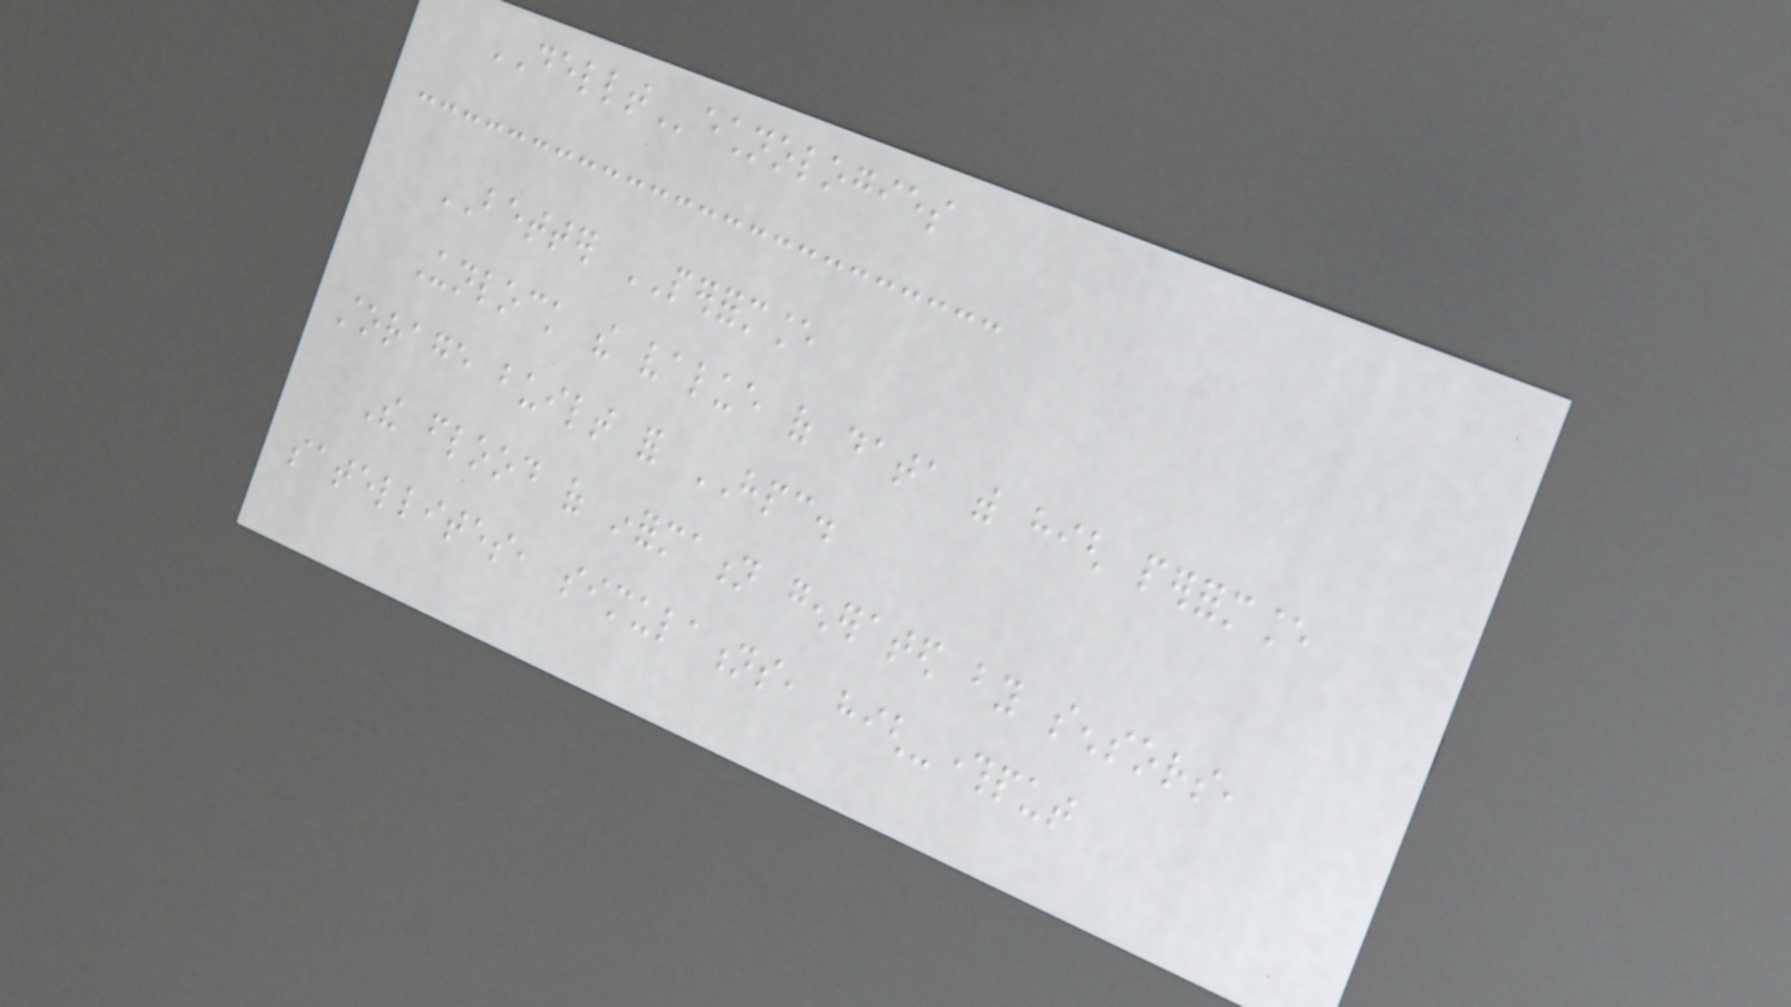DELLTechnologies
BETTER PERFORMANCE
Unlock the value of data with high performance
storage built for HPC.
The flood of information generated by sensors,
satellites, simulations, high-throughput
